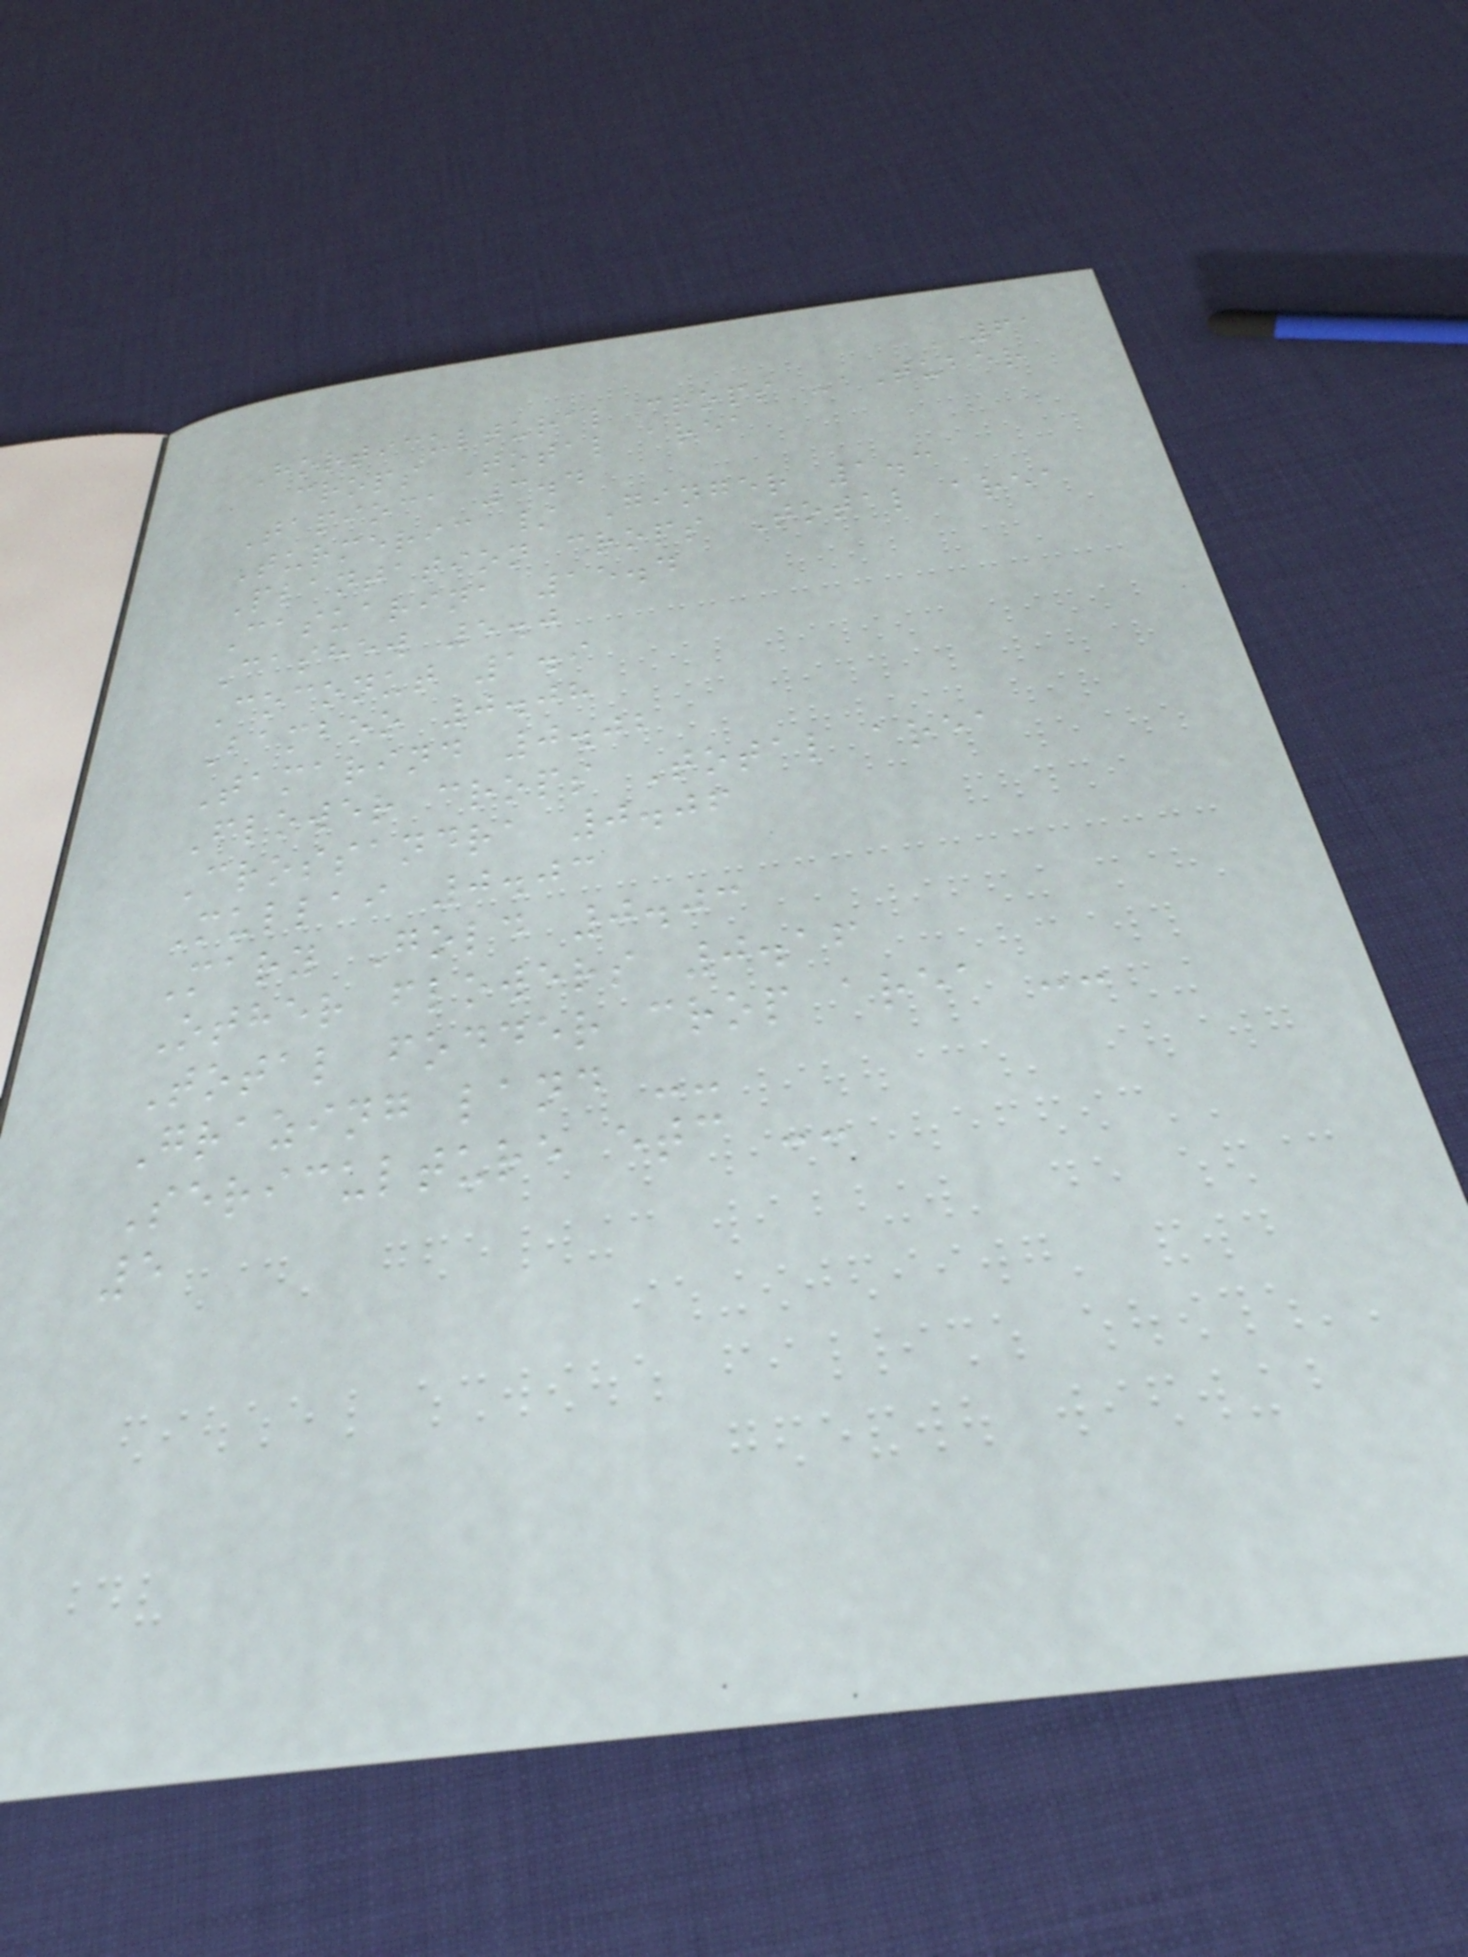61
Horticultural crops - Tuber
crops Total area
Tapioca 3.4
Turmeric / Ginger 1.3
Plantation crops Total area
Casuarina 15.4
Cashew 5.0
Coconut 1.9
Bamboo 0.08
Tamarind 0.02
Flower crops Total area
Crossandra 0.06
Mullai 0.03
Mary Gold 0.03
Other flowers 0.16
Total fodder crop area --
Grazing land --
Sericulture etc --
5
